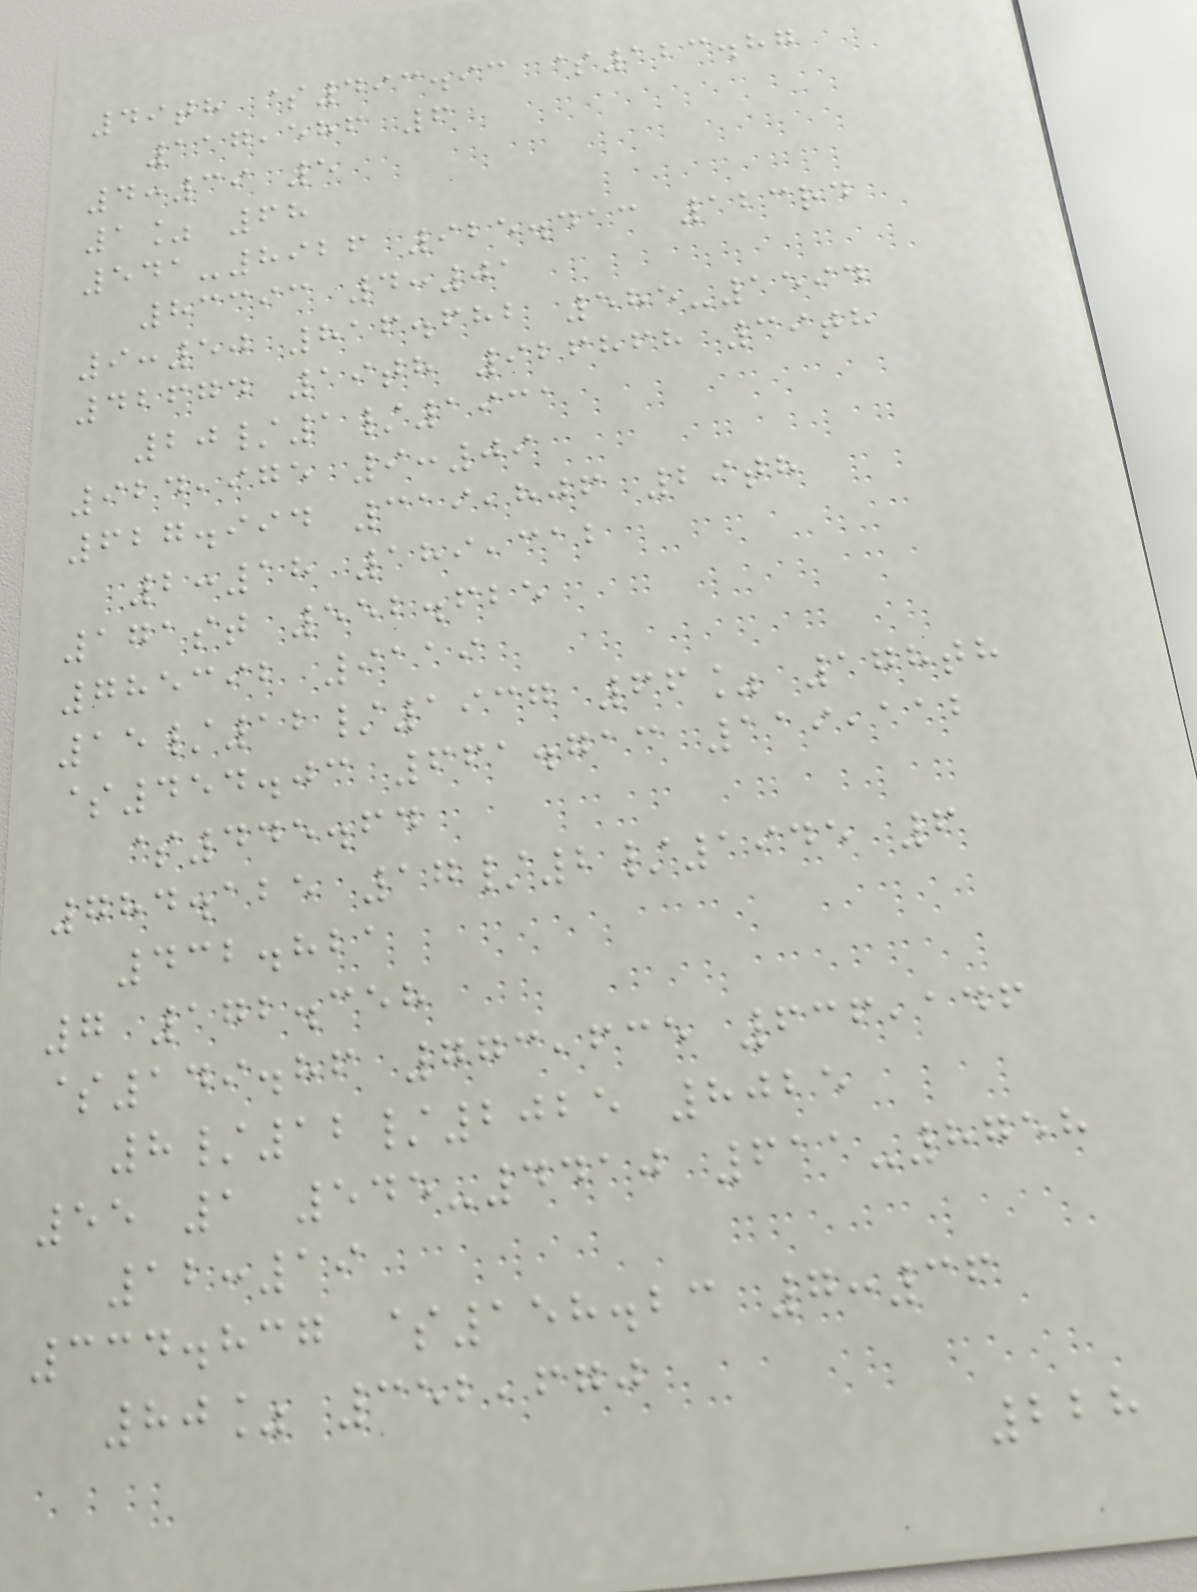49th $493.93 $123.87
117,586 6
4:39 5
1% 68
541-8926 925.413 123rd
83393 4:01
9:50 816.682 585-1594
42674 19th 926868 39th
20/1/1931
924,975 9:09
627.994 319,806 29th
2:18 189,312
171st 552.625
785392 9119
15/12/1937 66% 178th
$454.03 661.713 119,112
$445.64
784.125 17/2/1945 6
432.821
7 172.358
$149.86 773,635 636,146
8/12/2025 8025
55 1 545-4410 611-8758
12:19
334.837 $158.23 7:36
80% 352,670
228
